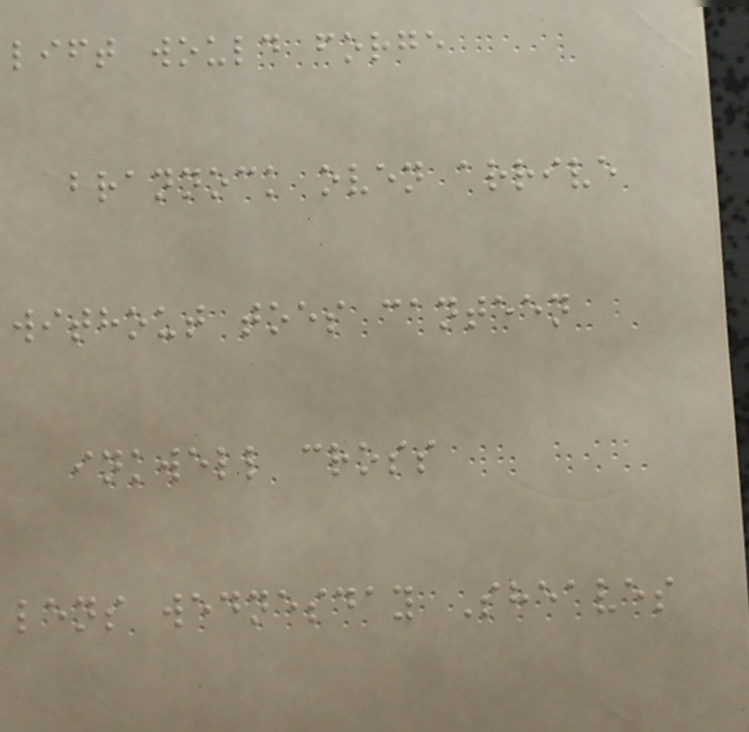lift would forge
brannock oven arrive
without toes canteen
inkwell cross
lens wednesday Sheaves
